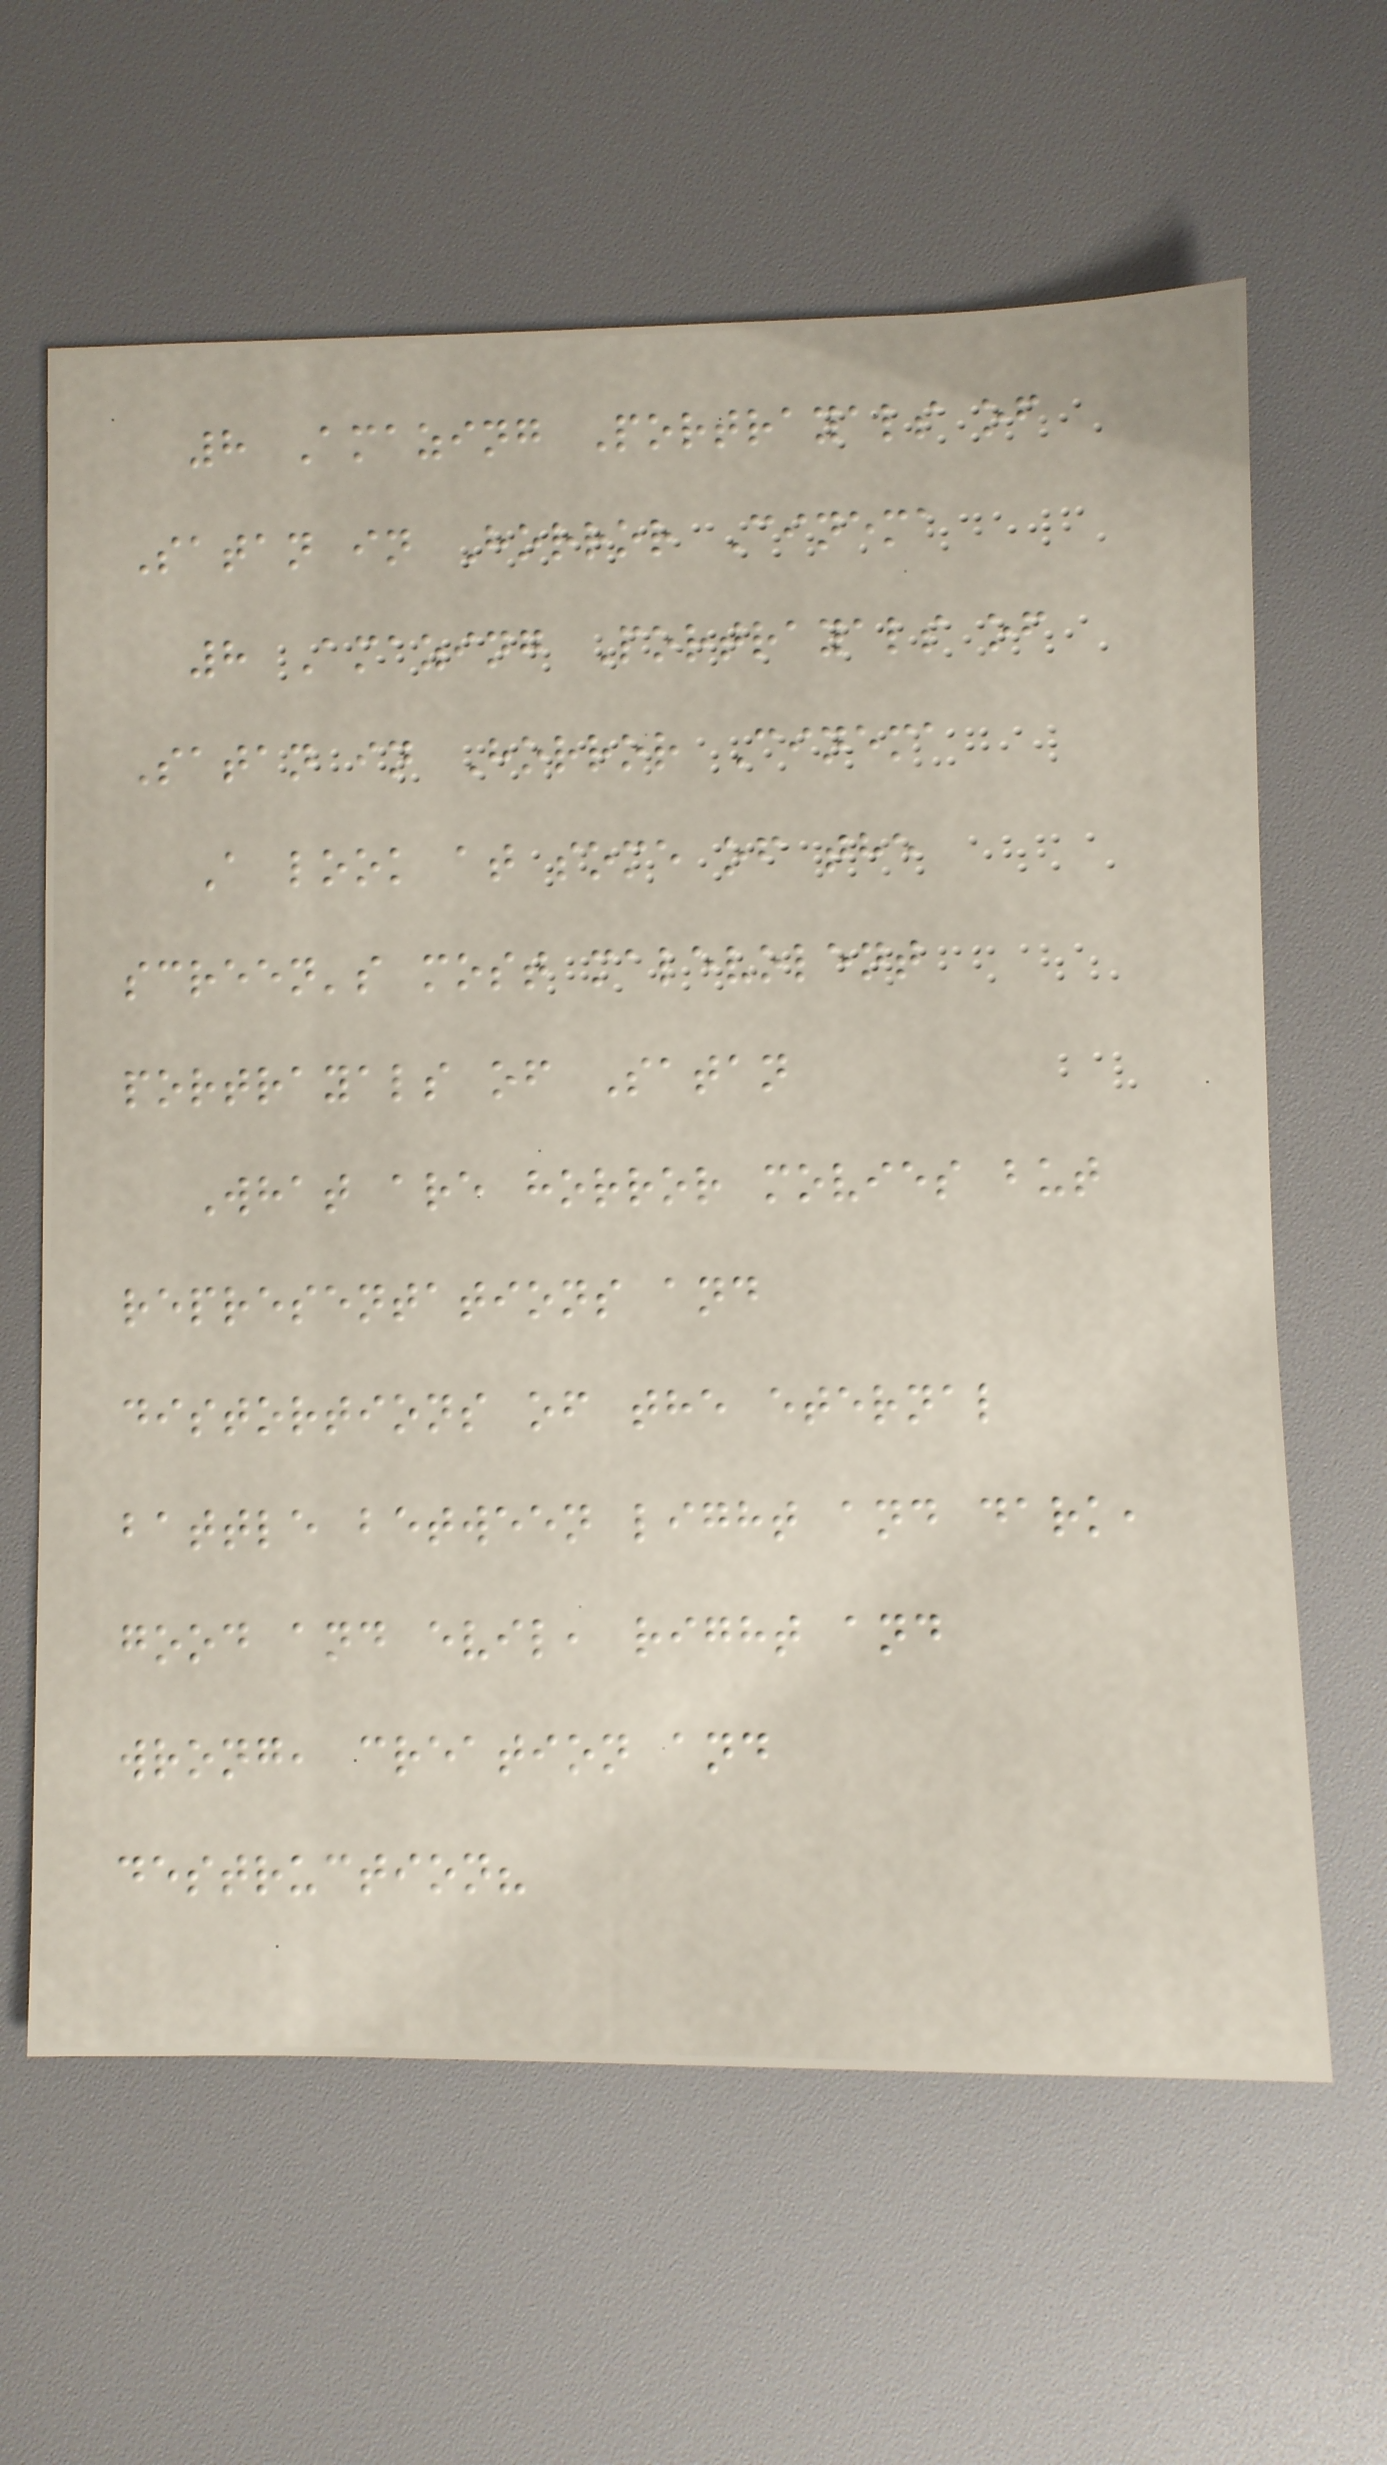8 Amazing Portrayals of
Satan in Horror Cinema
8 Amazing Portrayals of
Satan in Horror Cinema
A look at some of the
screen's most malevolent
portrayals of Satan
What are horror movies but
representations and
distortions of the eternal
battle between light and dark,
good and evil, right and
wrong, creation and
destruction?
